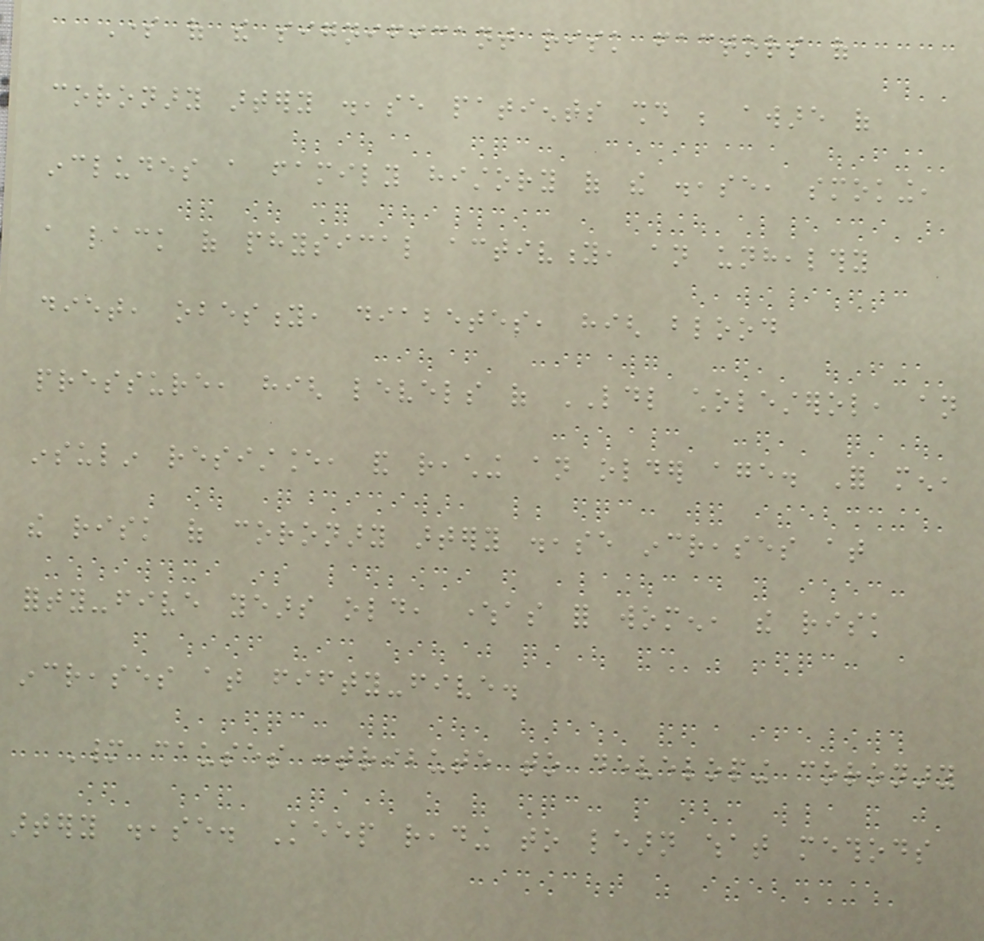Some of the significant risk factors of
coronary artery disease patients should be aware of
includes a family history of the disease, smoking,
a lack of physical activity, an unhealthy
diet, obesity, diabetes, high blood
pressure, high levels of LDL cholesterol, an
insulin resistance, and reaching an older age. For men,
the risk of coronary artery disease increases at
forty-five years old, whereas for women, the risk
increases at fifty-five.
Many causes contribute to developing coronary
artery disease. Keep reading to learn what methods
